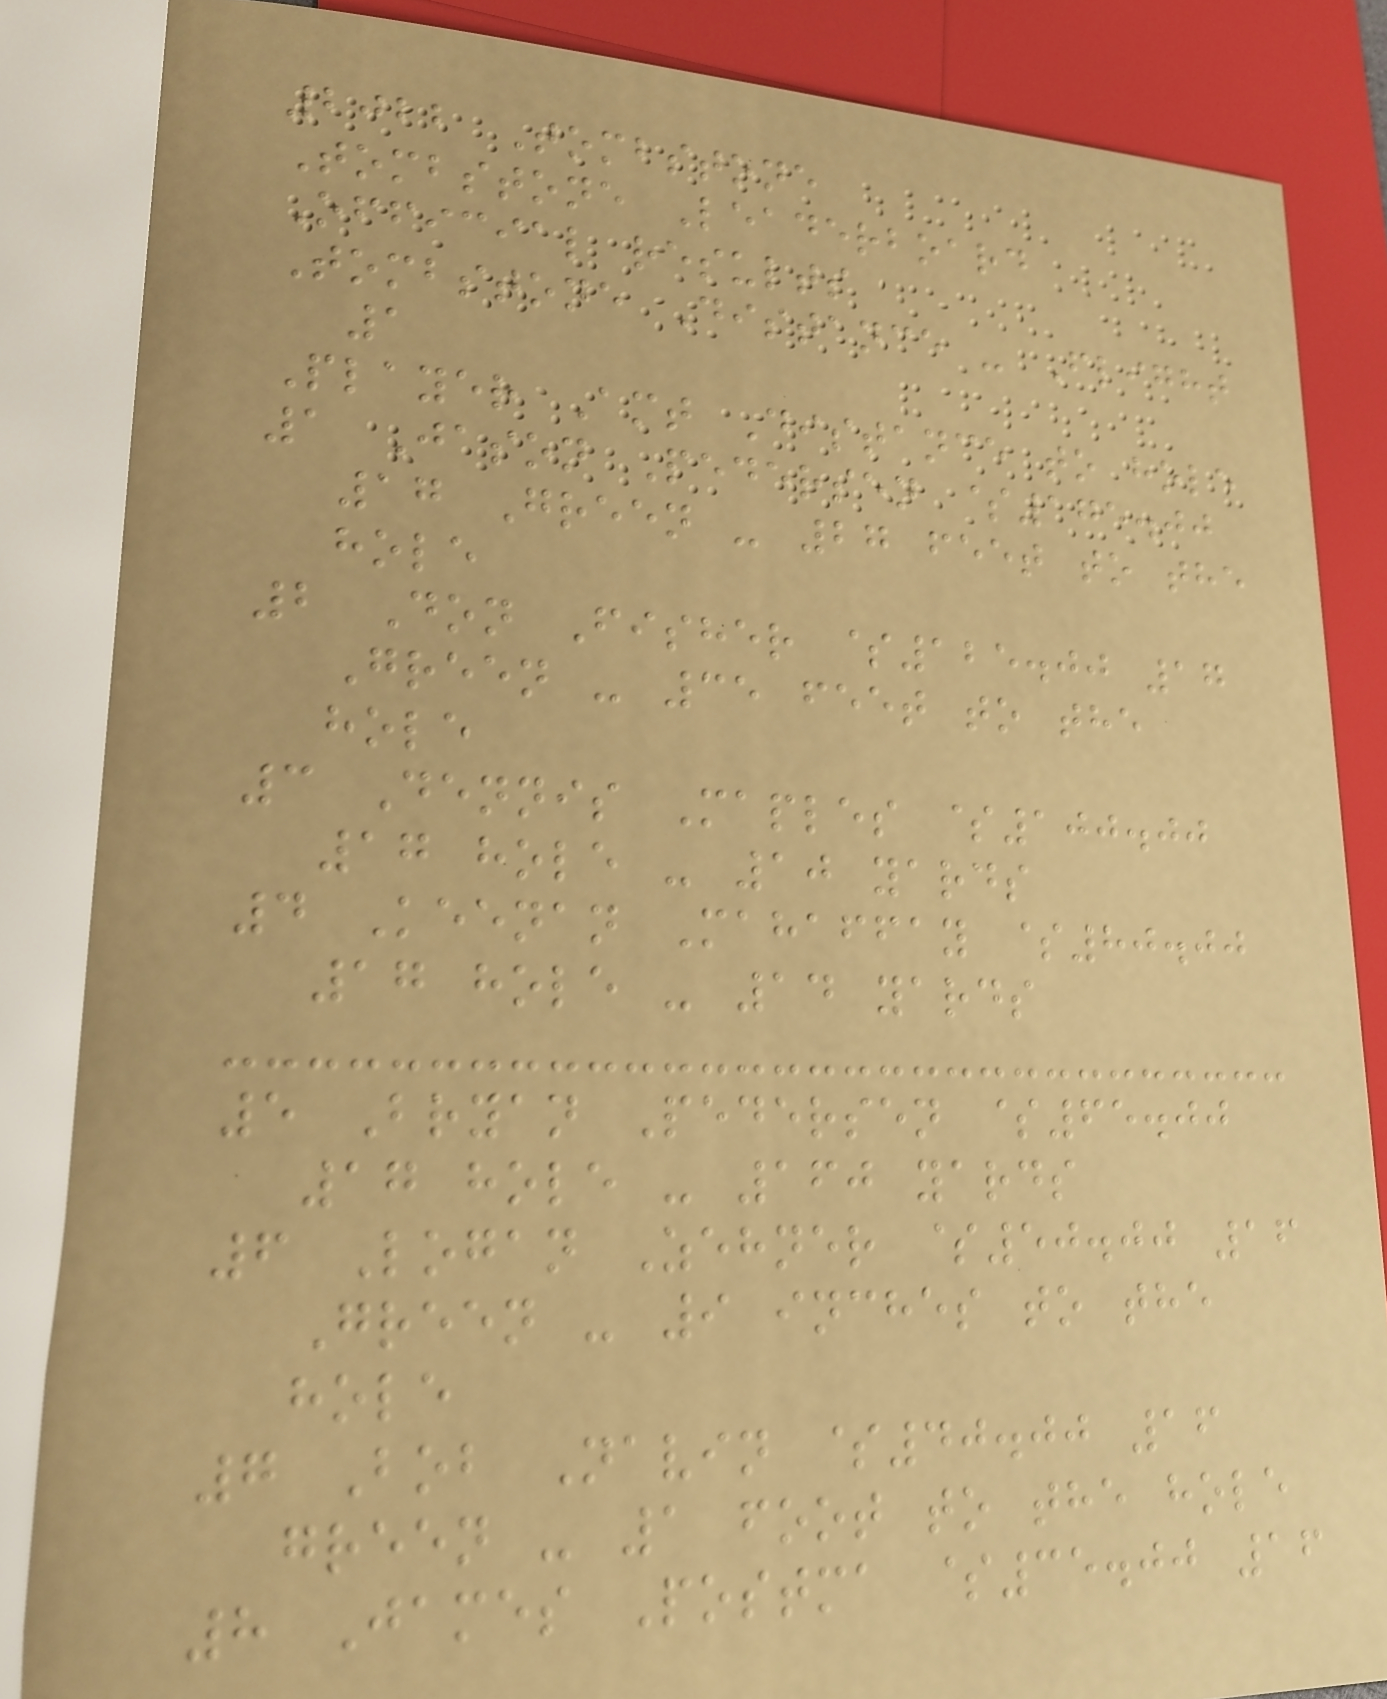2022 Tombstone
Tombstone Leaderboard
Official results
Tombstone Distance - Flight
1
Player Amt Distance to hole
1 Jason Pedersen $175.00
17 Green - 27 feet to the
hole
2 Don Fisher $125.00 17
Green - 35 feet to the
hole
3 Dennis Maples $100.00
17 hole - 10 yards
4 Keenan Mahaffay $80.00
17 hole - 14 yards
5 Bryan Pedersen $65.00
17 hole - 160 yards
6 Logan Zehner $50.00 16
Green - 9 inches to the
hole
7 Bob Navin $40.00 16
green - 1 foot to the hole
8 James Postma $35.00 16
